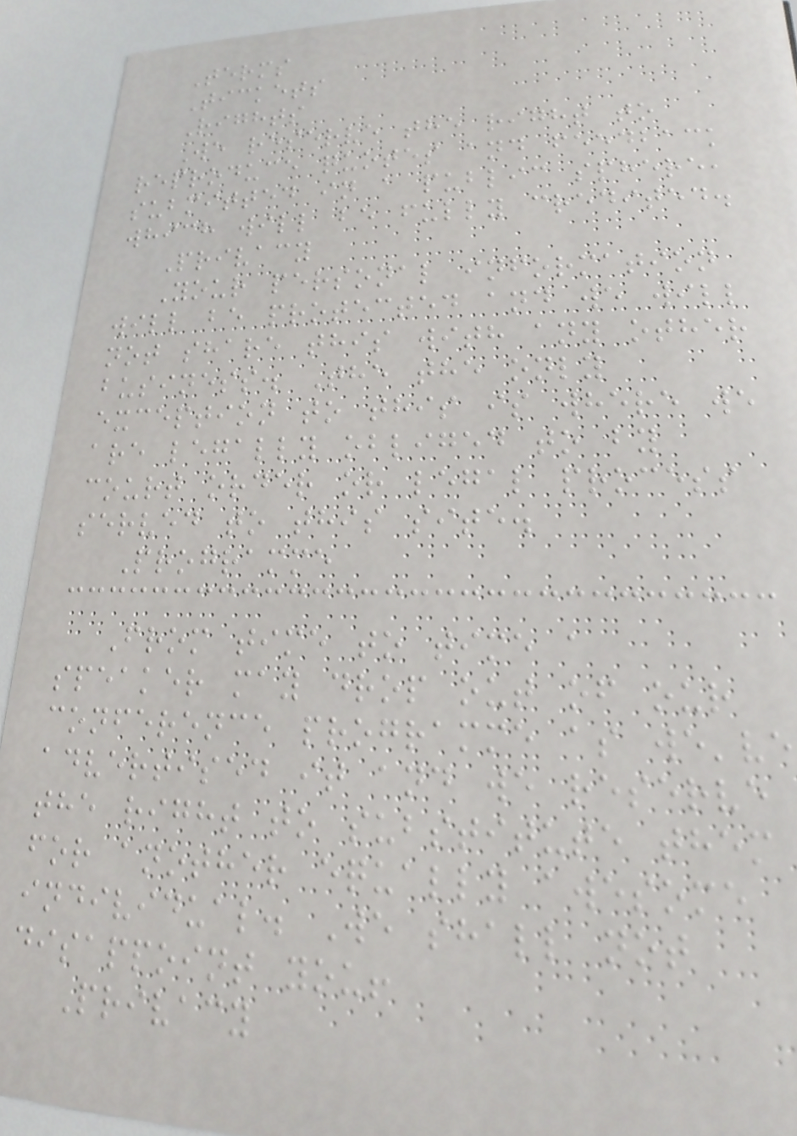Terms
Tickets
Rights
We reserve the right to
reproduce quotes and feedback
submitted in a public sphere,
which will be fully credited.
Privacy
Your personal information
will be protected and we will
not share this with any other
business. The the only
exception to this is where we
are legally obliged to by
court order or legal process
served to this site.
Programme
From time to time a
speaker may drop out of our
conference programme as we've
advertised it and we reserve
the right to substitute them
for another equally awesome
individual. We shall not
disappoint you!
Privacy
